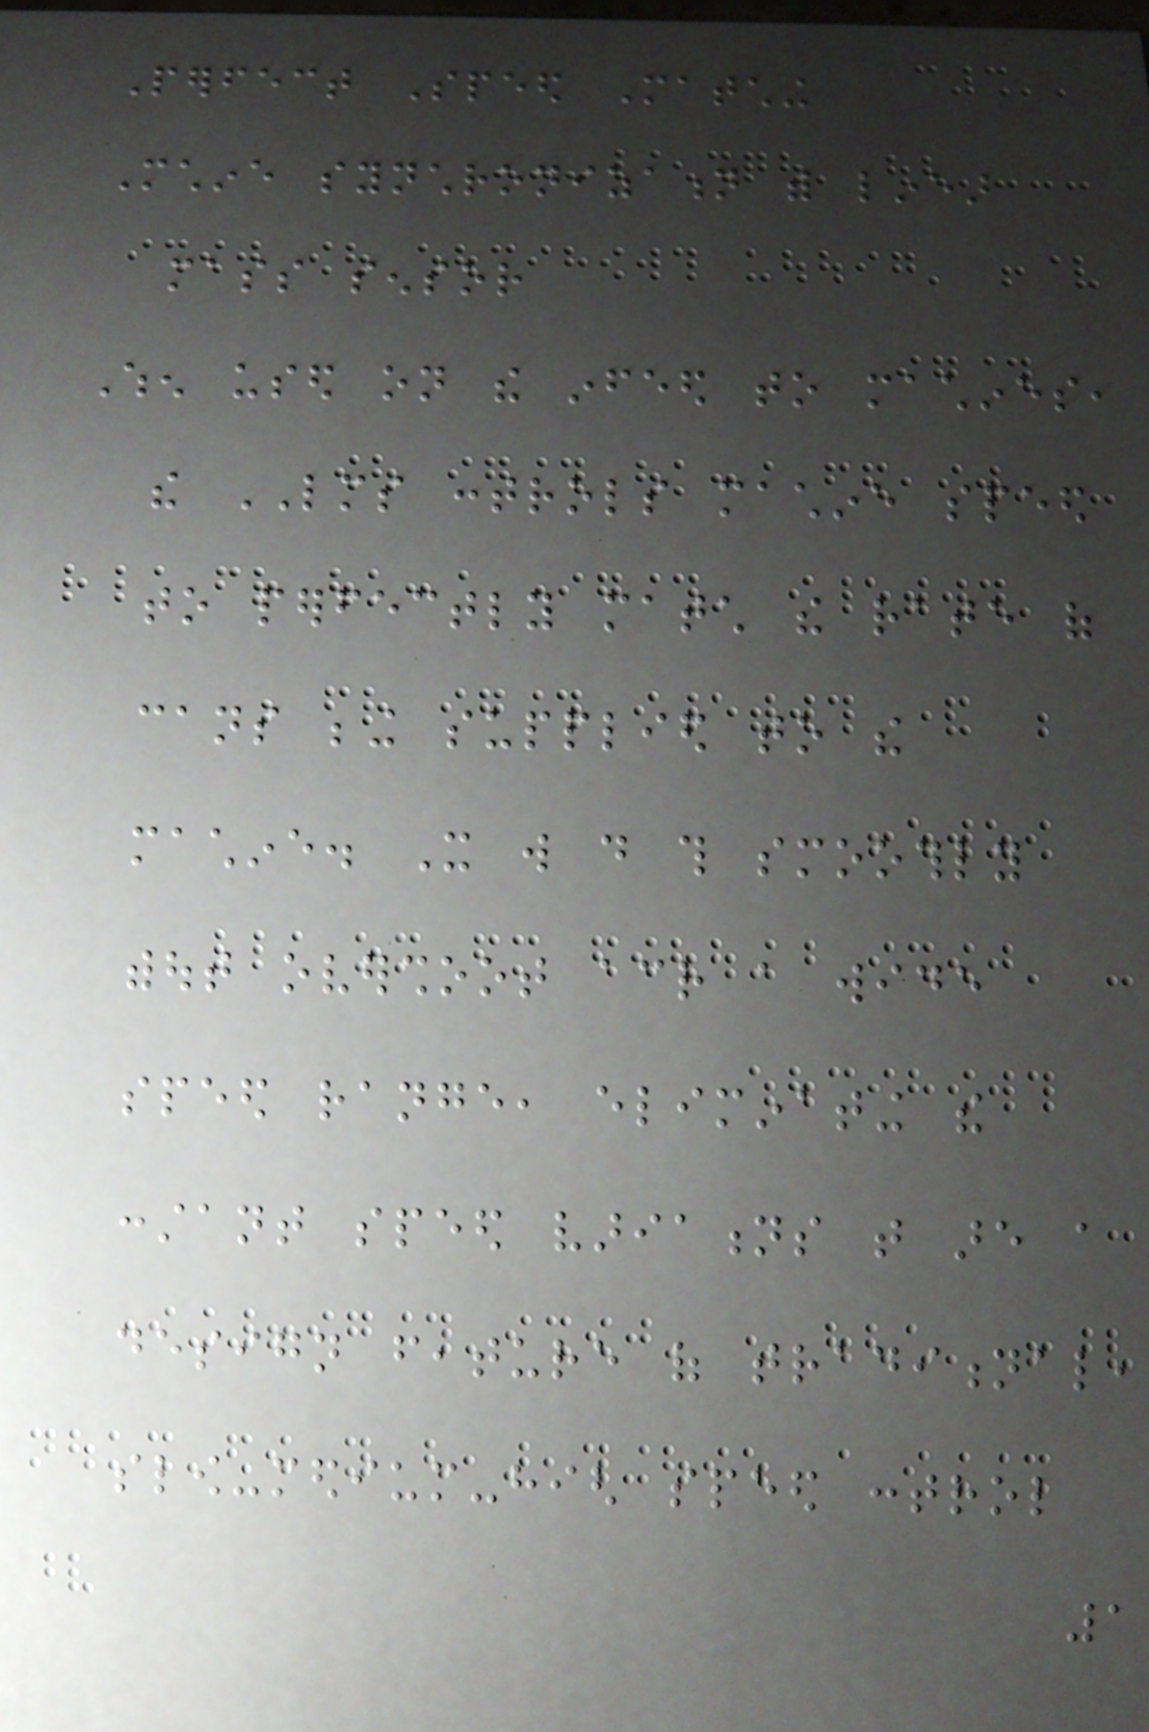Perfect Speed Matching
Mchine synchronization with linear
mass sensor
When used on the infeed to machines,
the LMS controls machine speed
to perfectly match the rate of
cans being supplied to the
machine. It will do this smoothly
without overshoot across a wide
speed range, eliminating the
constant speed variations that are a
design feature of traditional,
slow-medium-high speed control
1
